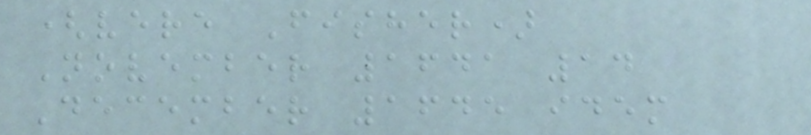(vere Fisher)
November 1641 14
December 1645 idem
